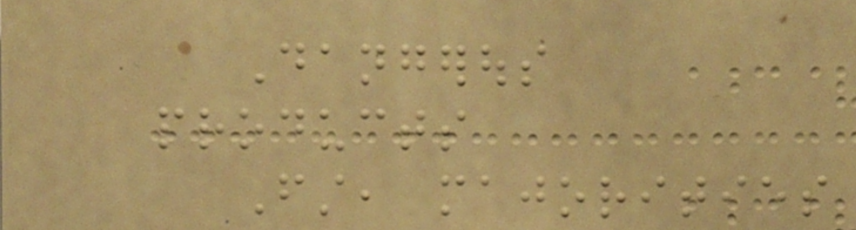Dangerous
products
First, majorities
